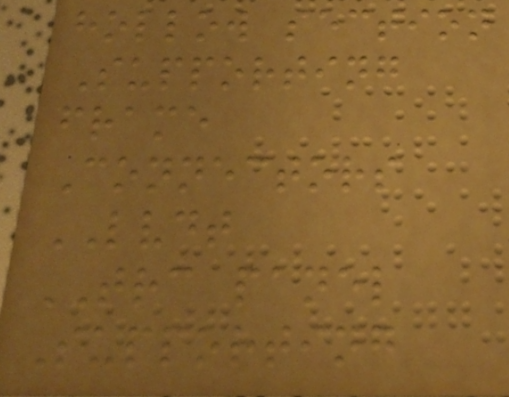hollow section
Supporting
frame
Connectors
LVDT
TRC panel
Supporting
